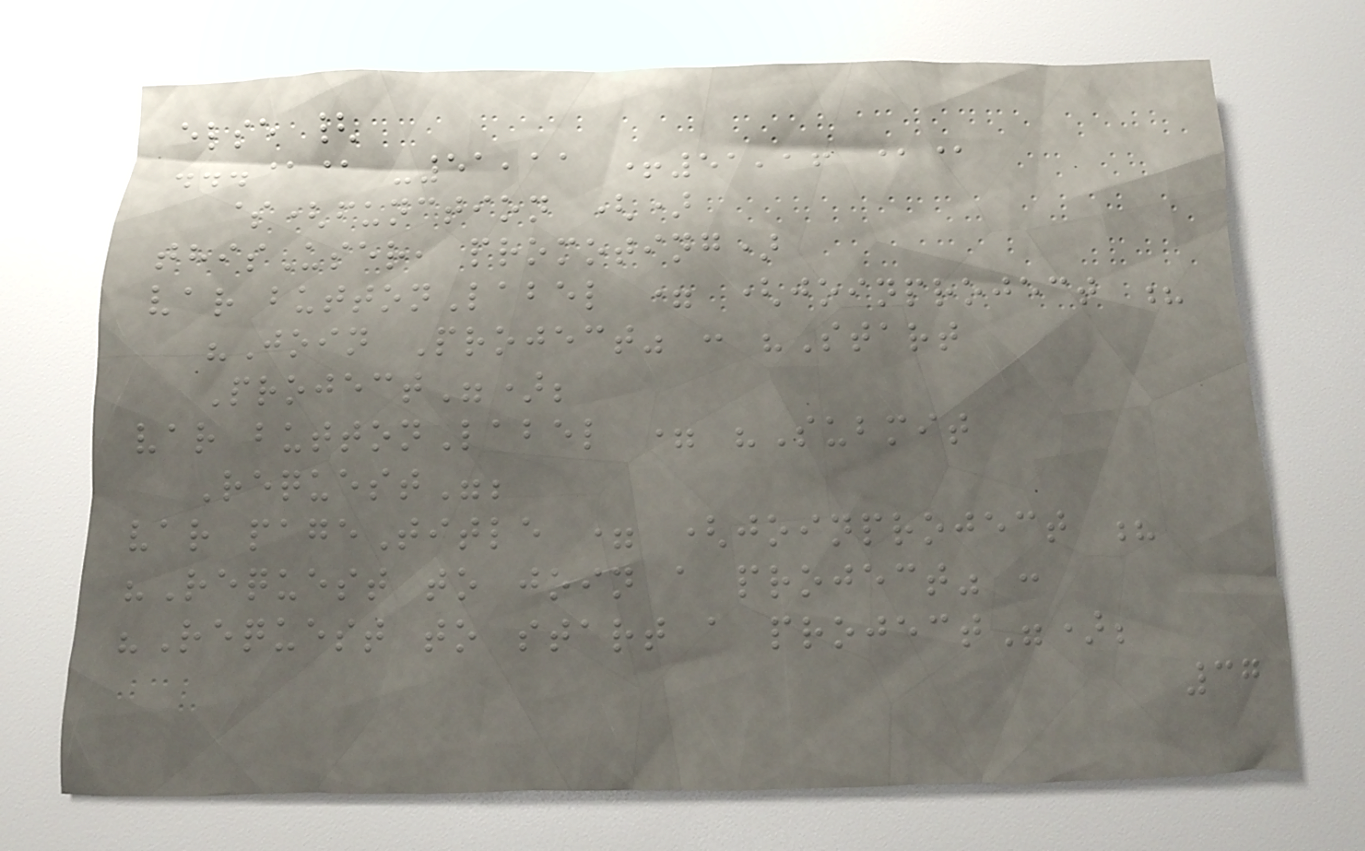else {
...@@ -51,11 +51,16 @@
$(function ()
thisUser, promoting)
var buttonLabel = (joinproject ?
"Join Project" : "Start
Project");
var buttonLabel = "Submit
Request";
var pageTitle = (joinproject ?
"Request to join a project" :
"Request to start a project");
37
